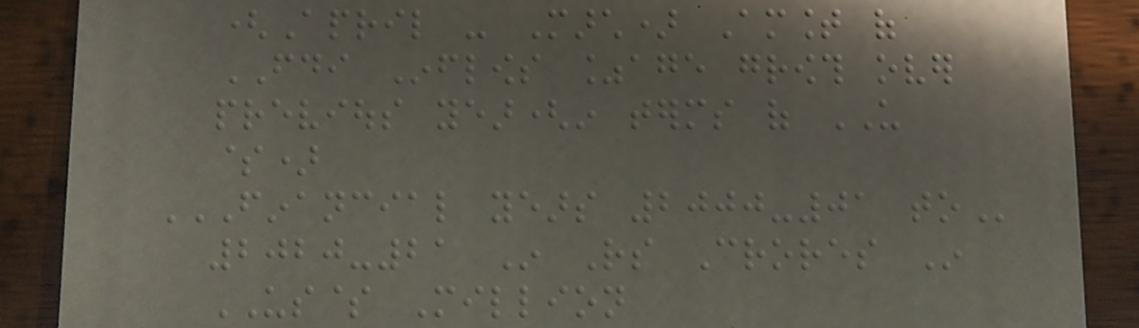(April - March) Amount of
FDI Inflows %age growth over
previous year(in terms of US
$)
FINANCIAL YEARS 2000-01 TO
2020-21 In Rs Crores In
US$ Million
